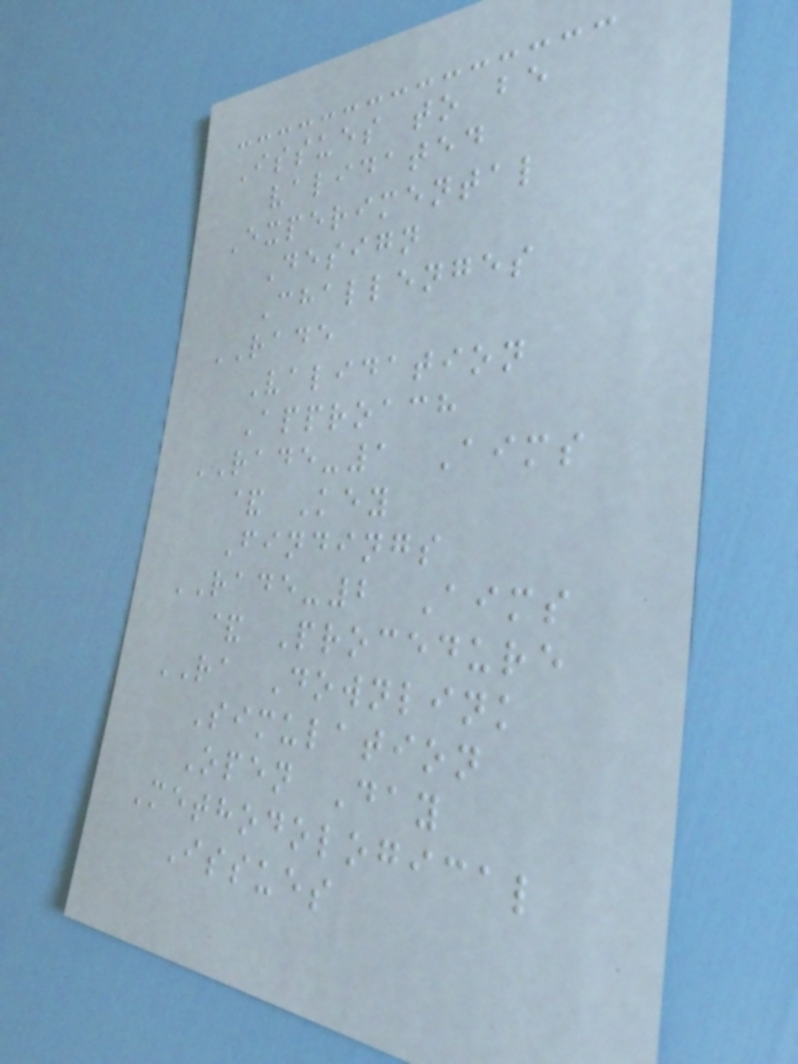Issues to be
validated
Experimental
Design
Challenges
RADE
Validation
Approach
RADE-1 Aims
& Key
Findings
RADE-2 Aims
& Procedure
RA Downlink
Simulation
Open Day
Methodological
Issues
